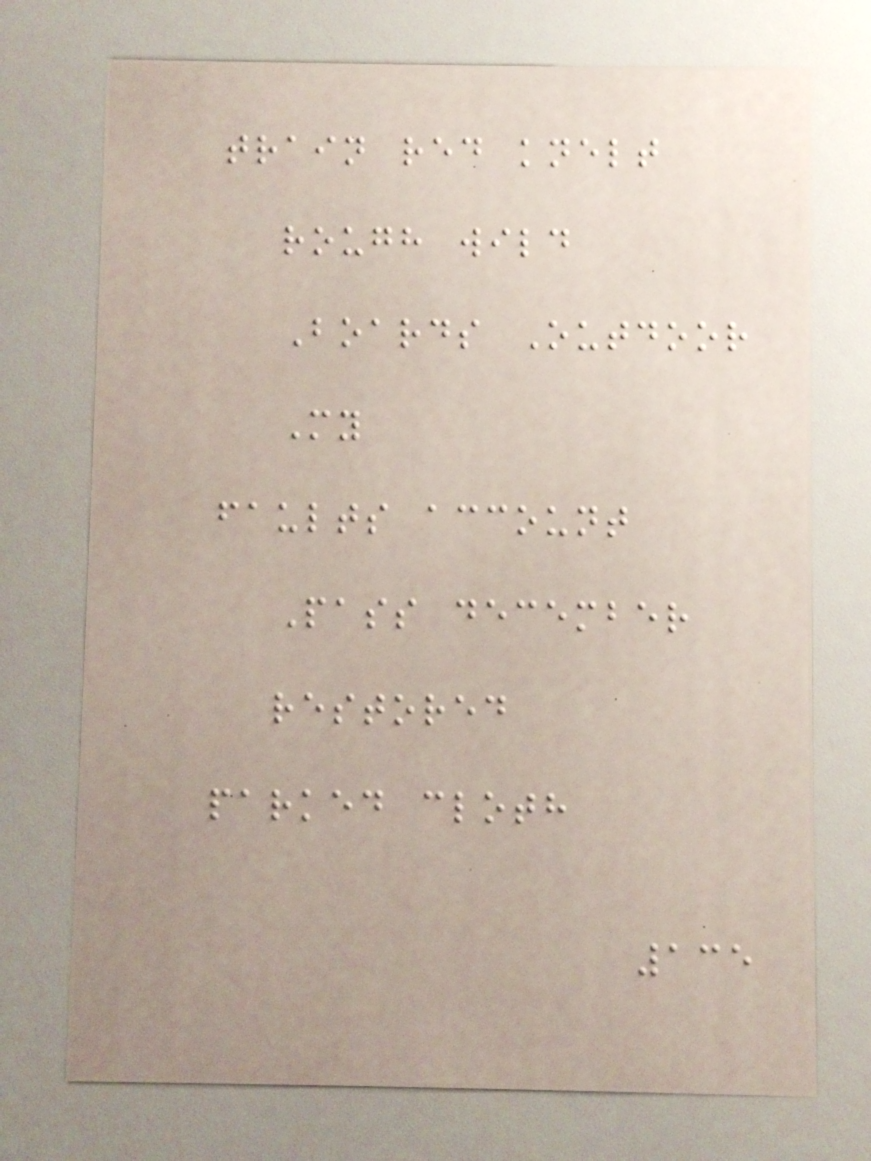train red knelt
rough wild
Boards Outdoor
My
faults account
Pass december
restored
parked cloth
135
